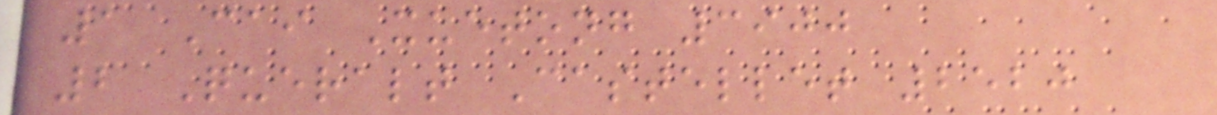1 Cai Xuetong 3900
2 Queralt Castellet 2520
